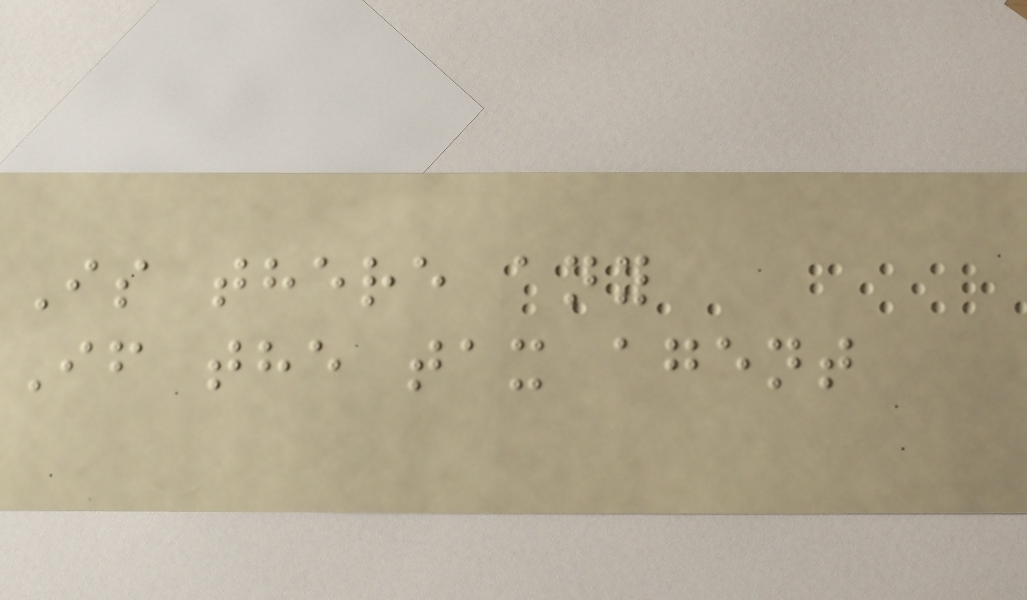Is there any
If the tax agent
